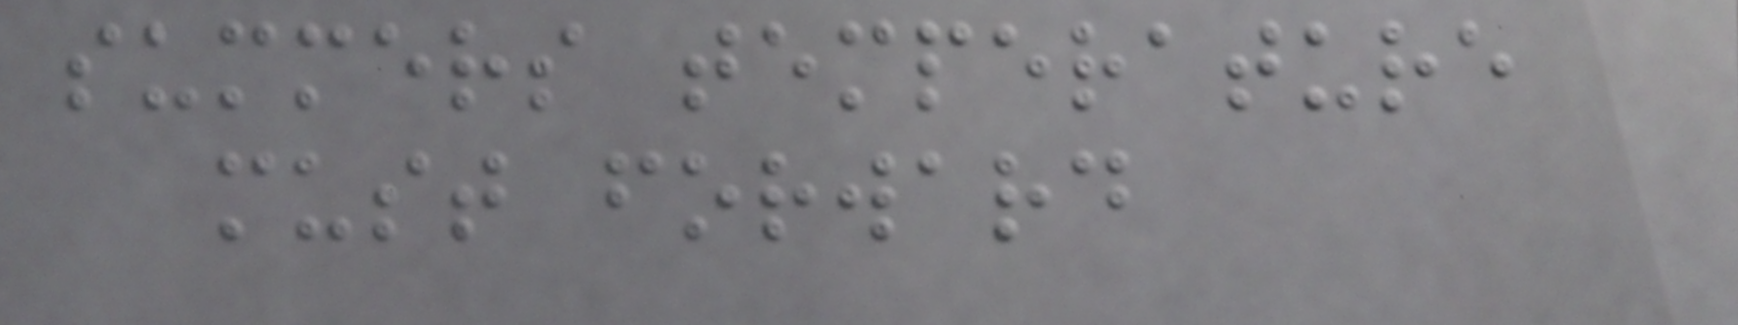summers temperature
must forward
